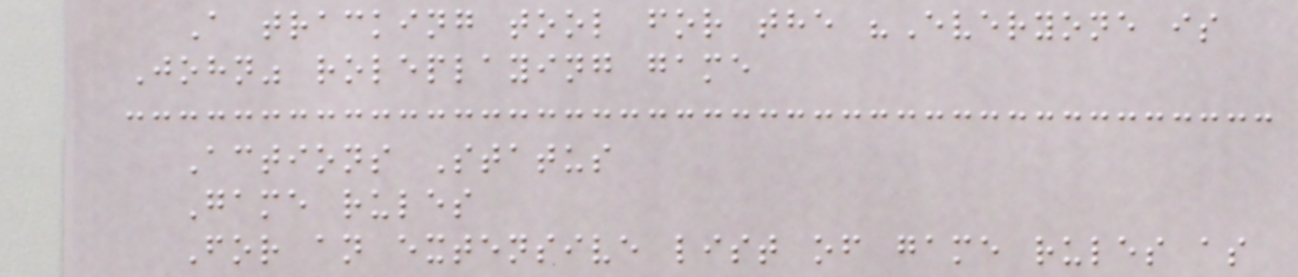A tracking tool for the "Everyone is
John" roleplaying game
Actions Status
Game rules
For an extensive list of game rules as
